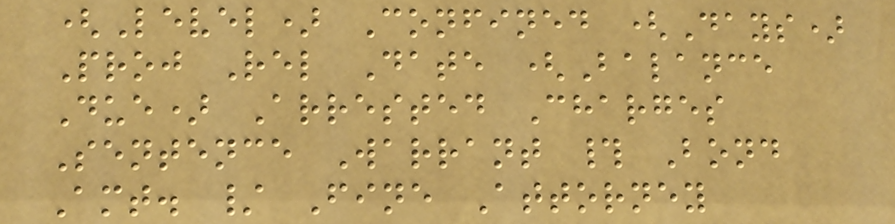(Level) Confined (Days)
Proj Rel Date (Balance
Due) Arrested Charges
Sentence Warrant # Bond
Amt. / Fine Attorney
